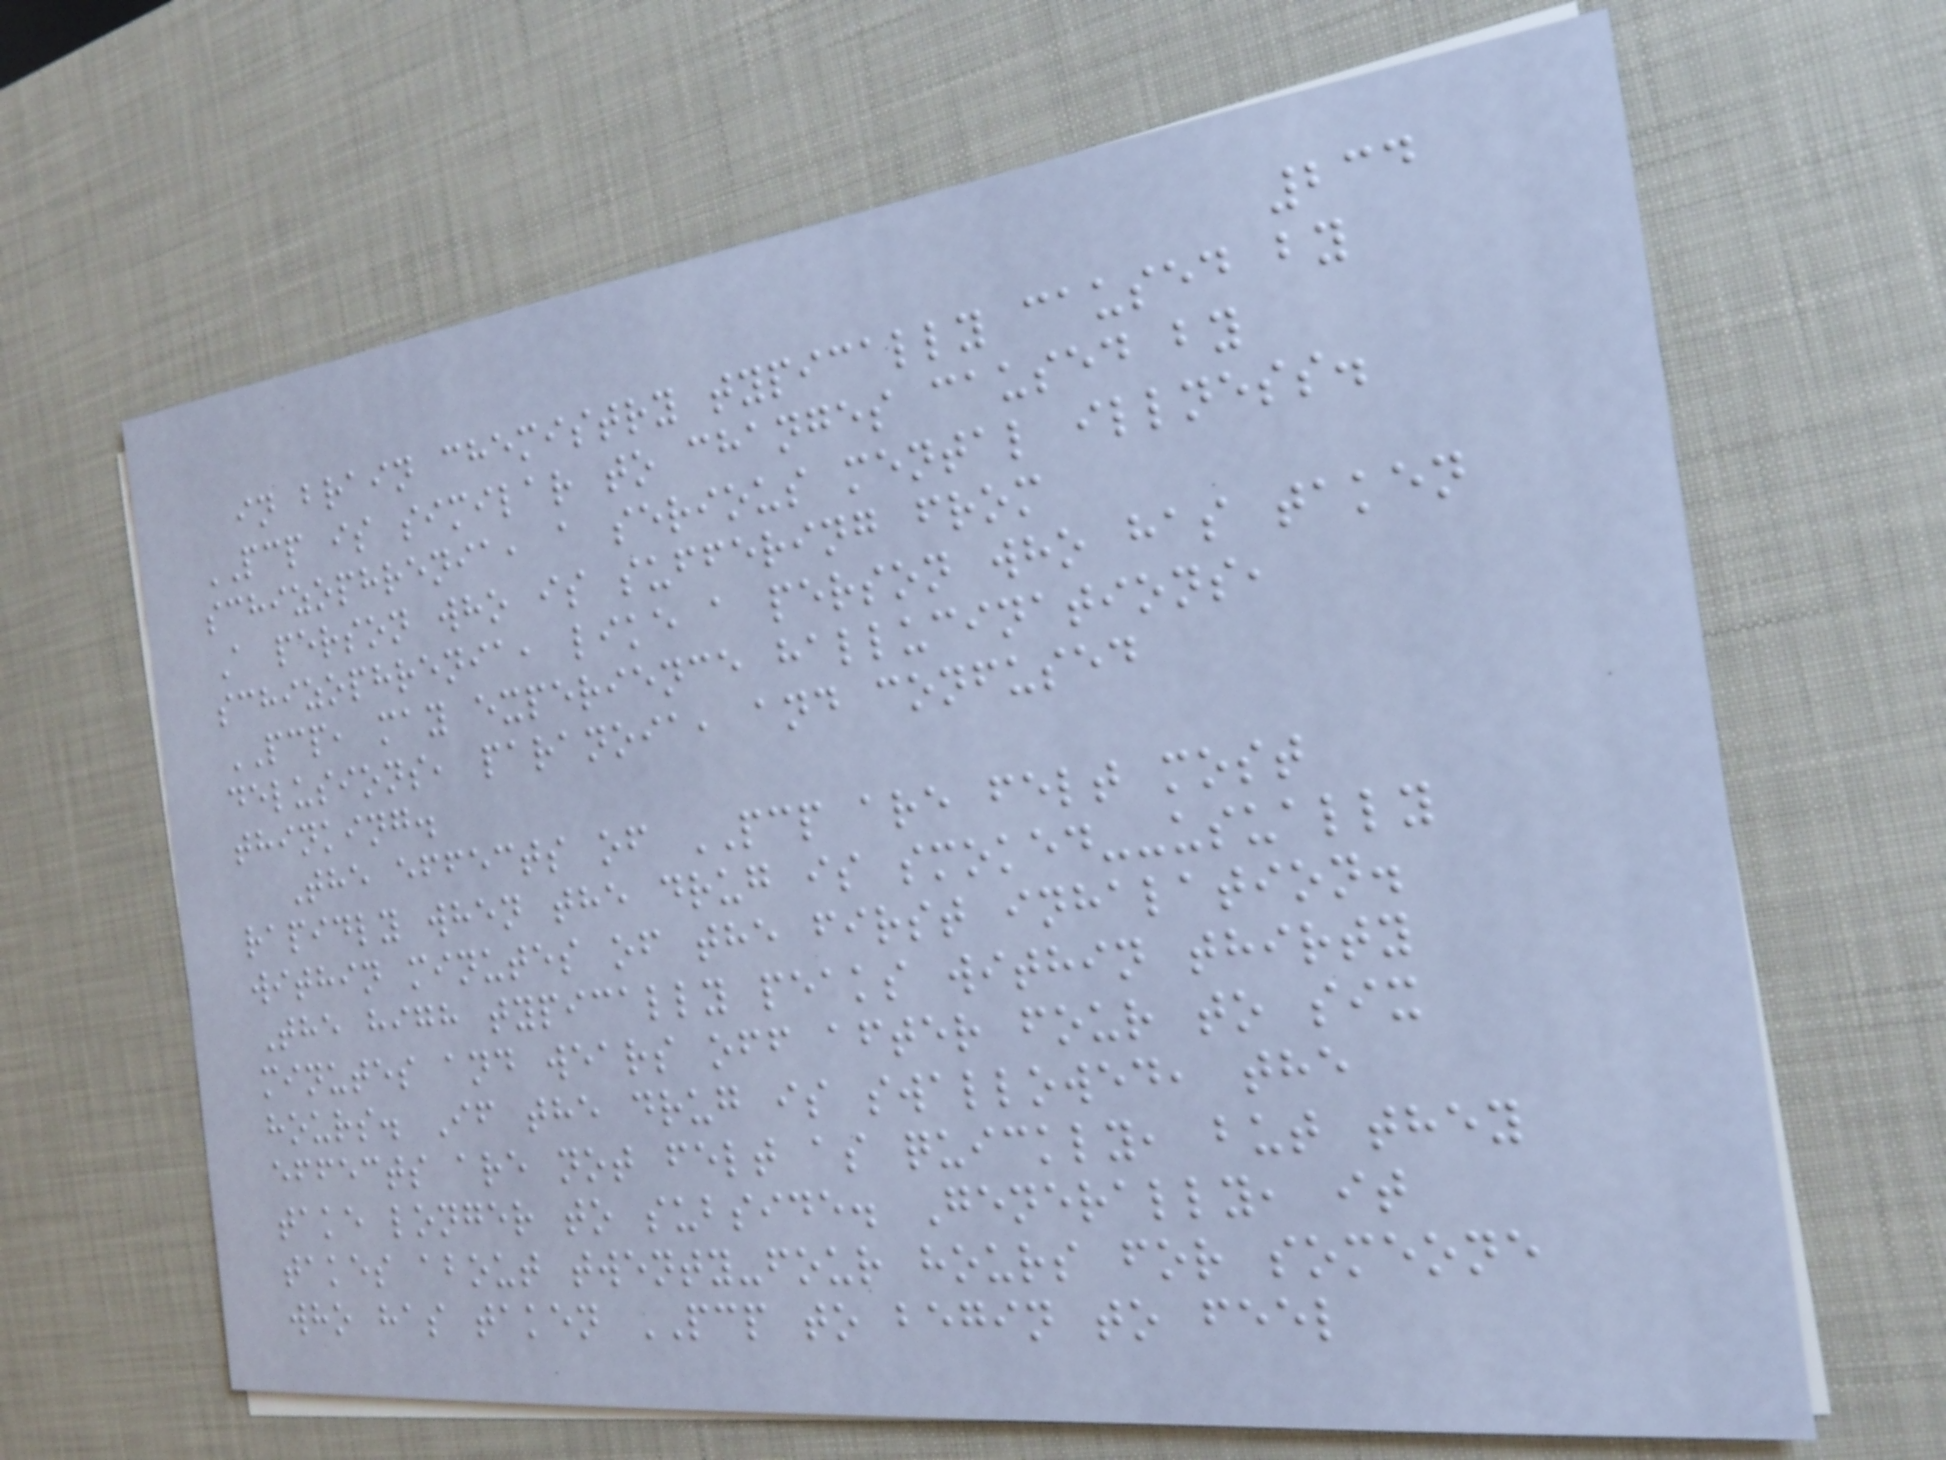234
in brain chemistry typically caused by
PCP is similar to changes caused by
schizophrenia, a serious mental illness.
A person who is suffering from
schizophrenia, like a person who has taken
PCP, may experience hallucinations,
delusions, paranoia, and confused
thinking.
The effects of PCP are felt most
rapidly when the drug is smoked--usually
within minutes of the first inhalation.
The high typically peaks within thirty
minutes and wears off after four to six
hours. If the drug is swallowed, the
effects are not felt as quickly, but they
take longer to subside. Generally, it
takes about twenty-four hours for someone
who has taken PCP to begin to feel
